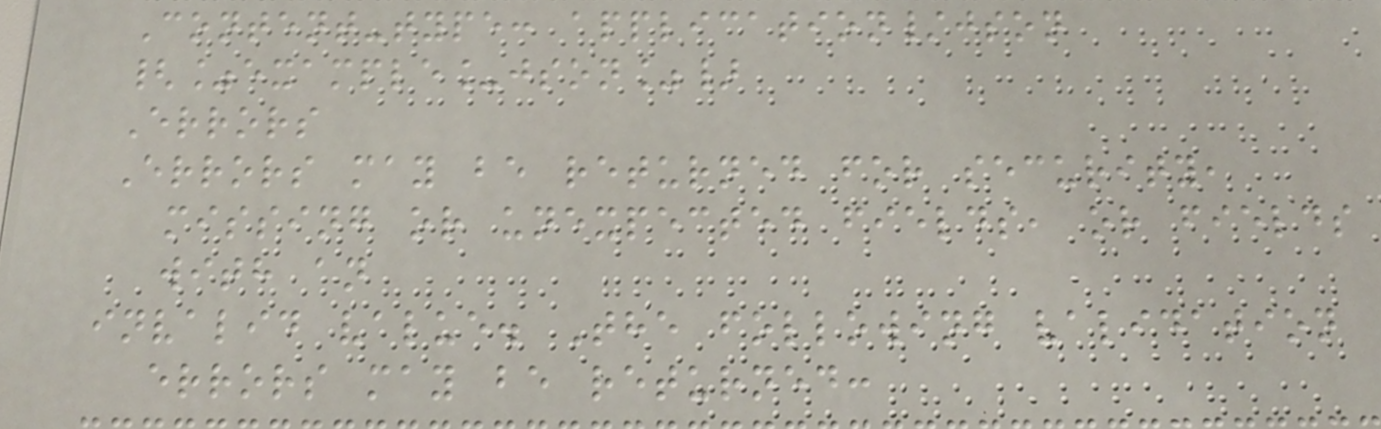Content-type: application/json
{%example_json%}
Errors
Errors may be returned for security,
missing or unexpected fields, or fields
with an
invalid value. The following validation
errors may be returned:
